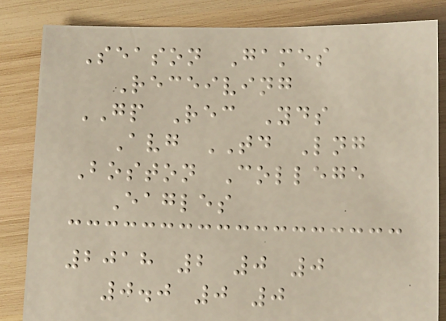Season Games
Receiving
GP Rec Yds
Avg TD Lng
Boston College
Eagles
2018 2 0 0
0.0 0 0
